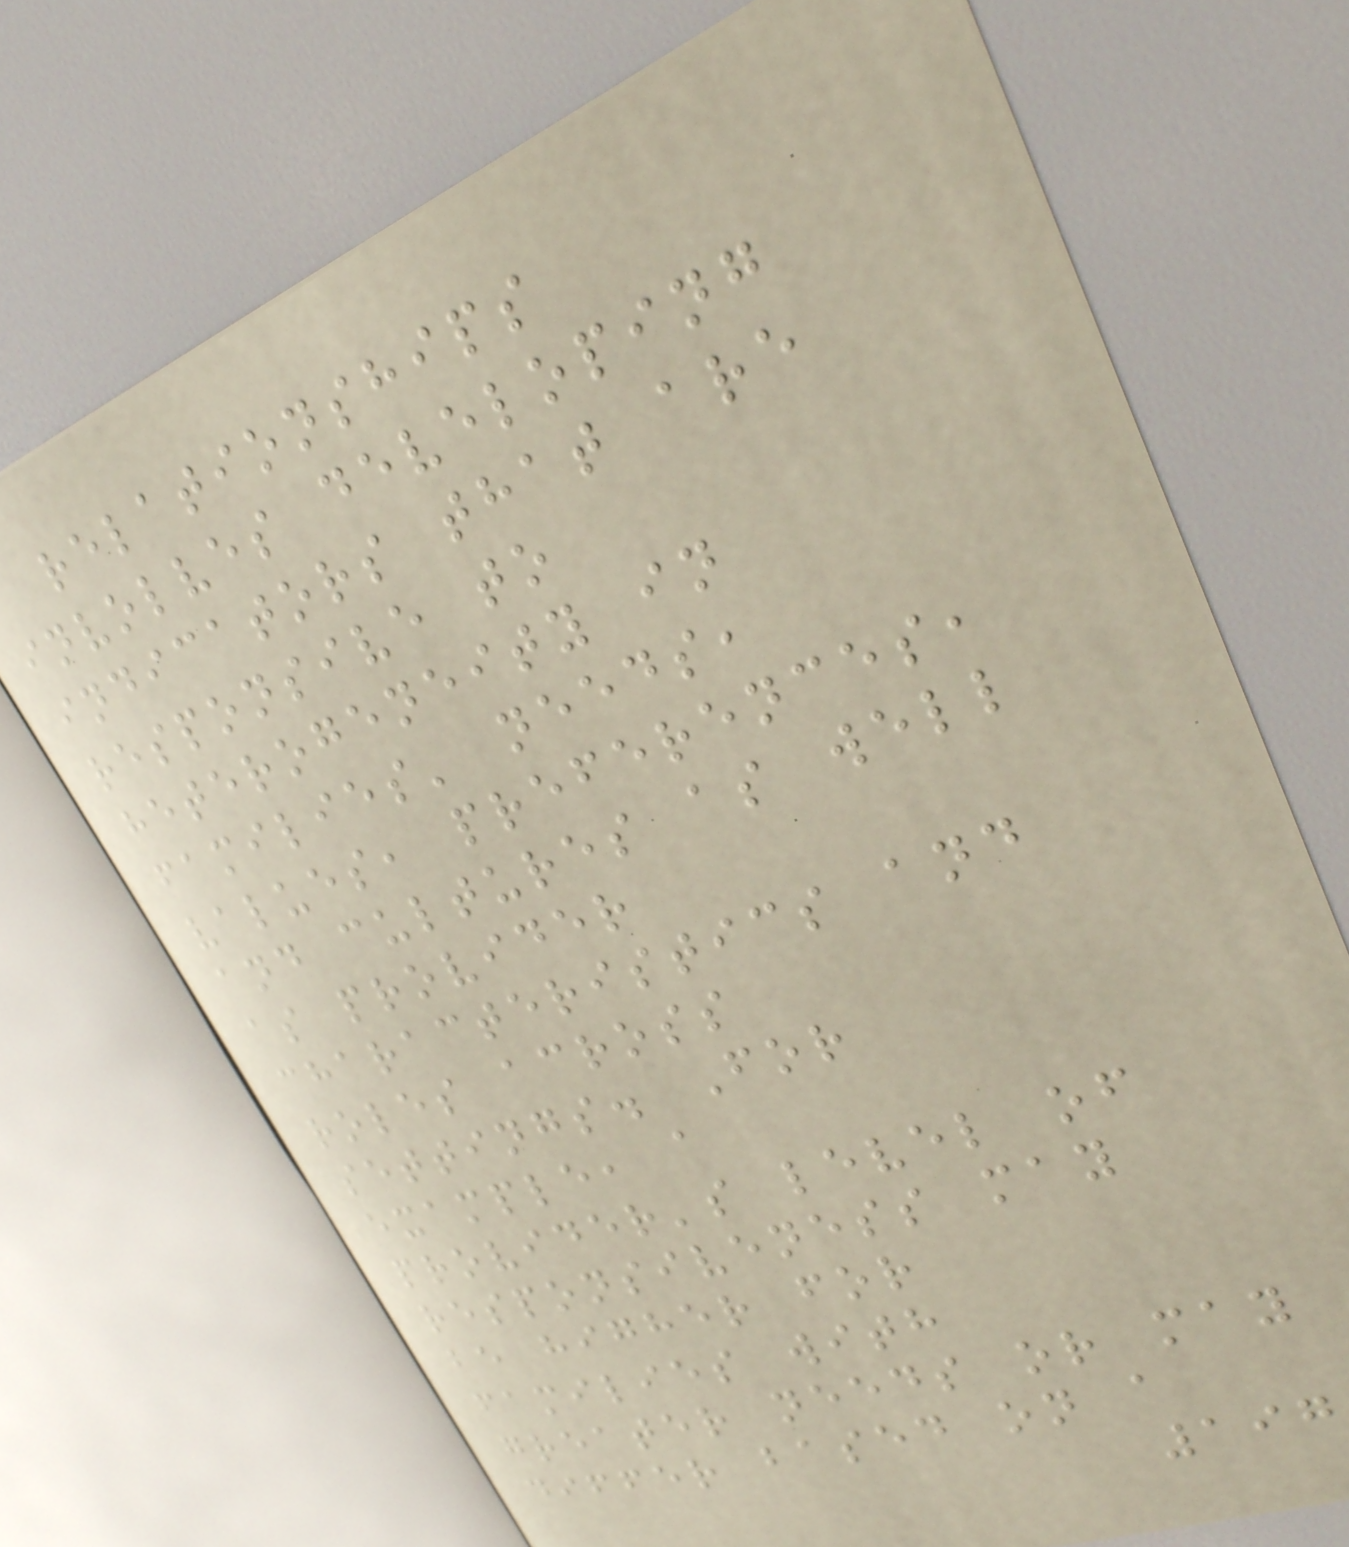relationships
involves developing
indicators that are
responsive to
heterogeneity in
families' needs,
values, preferences,
and cultures as well
as provider
characteristics and
roles across
settings. For
example, a
provider's level of
responsiveness may
be higher for
families with
greater needs or may
differ based on a
197
